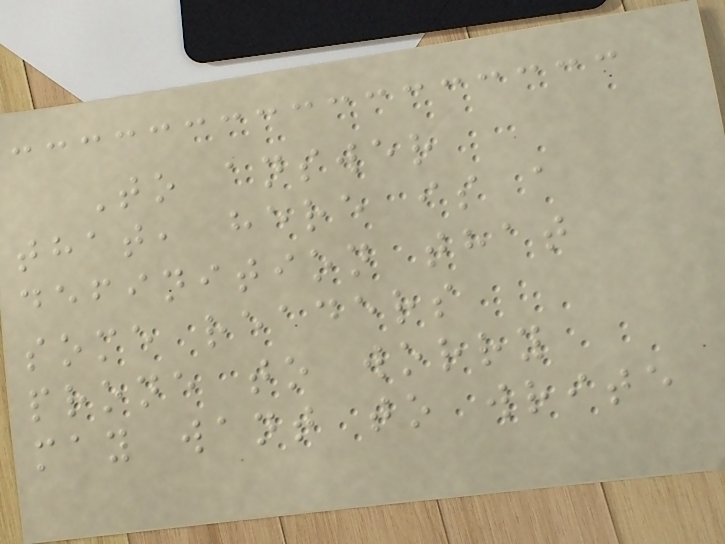To answer
that, here is a
definition that
some readers
prone to worry
may want to write
